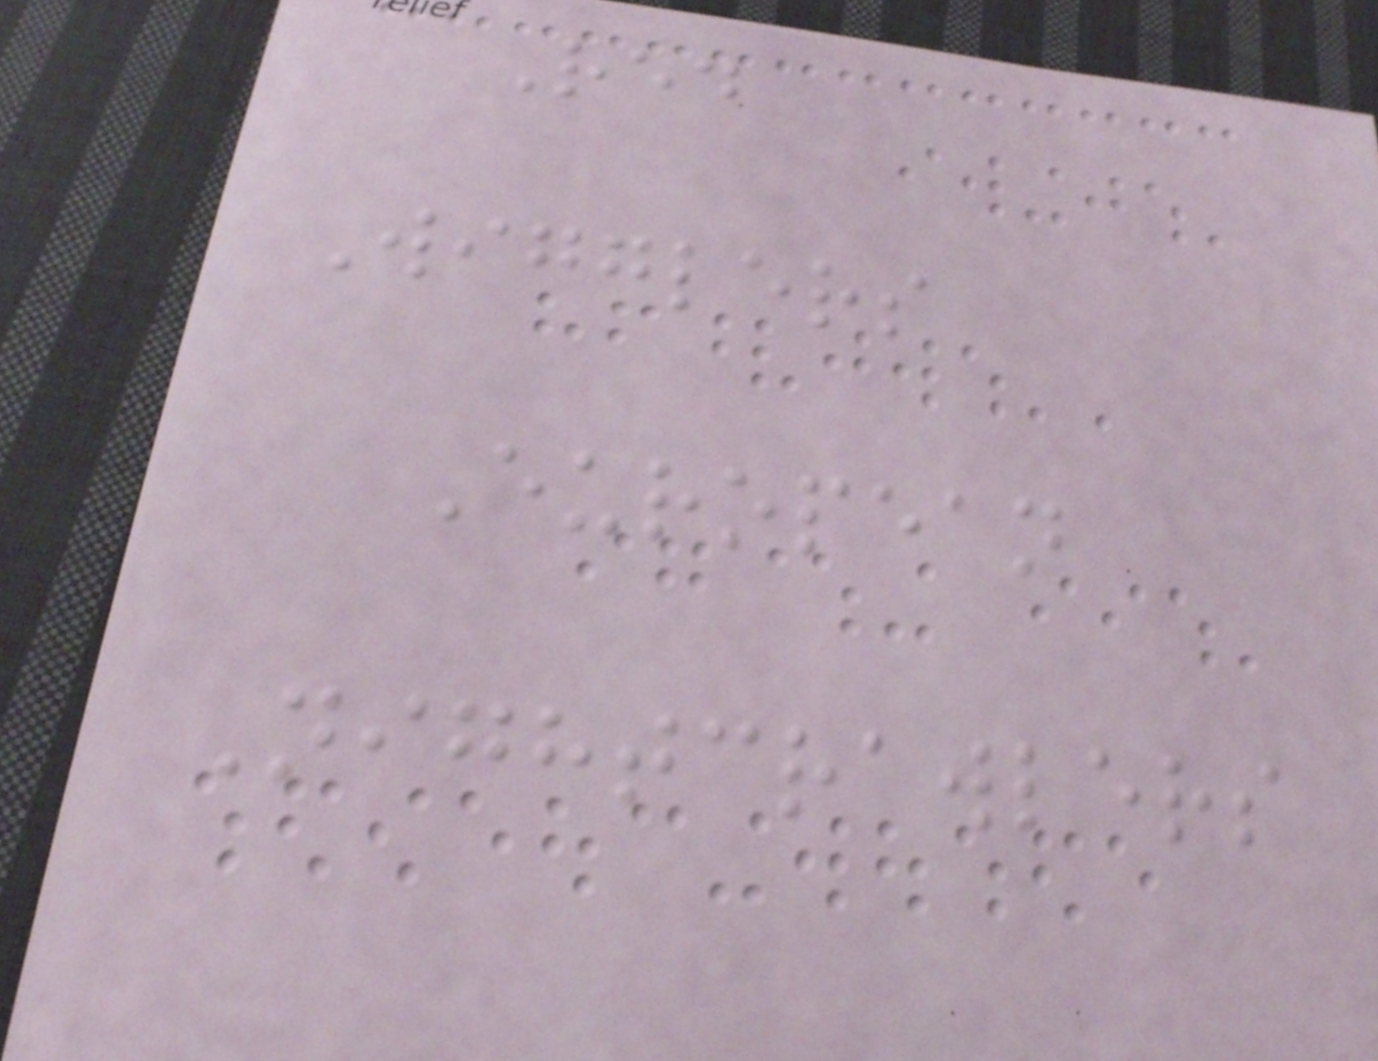Red
Wigglers
European
Nightcrawlers
